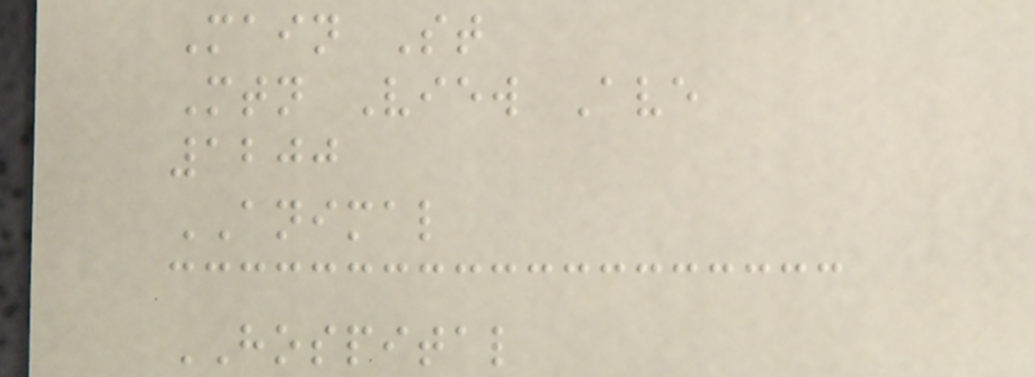Main St
Mtn View Ave
1200
ANIMAL
HOSPITAL
